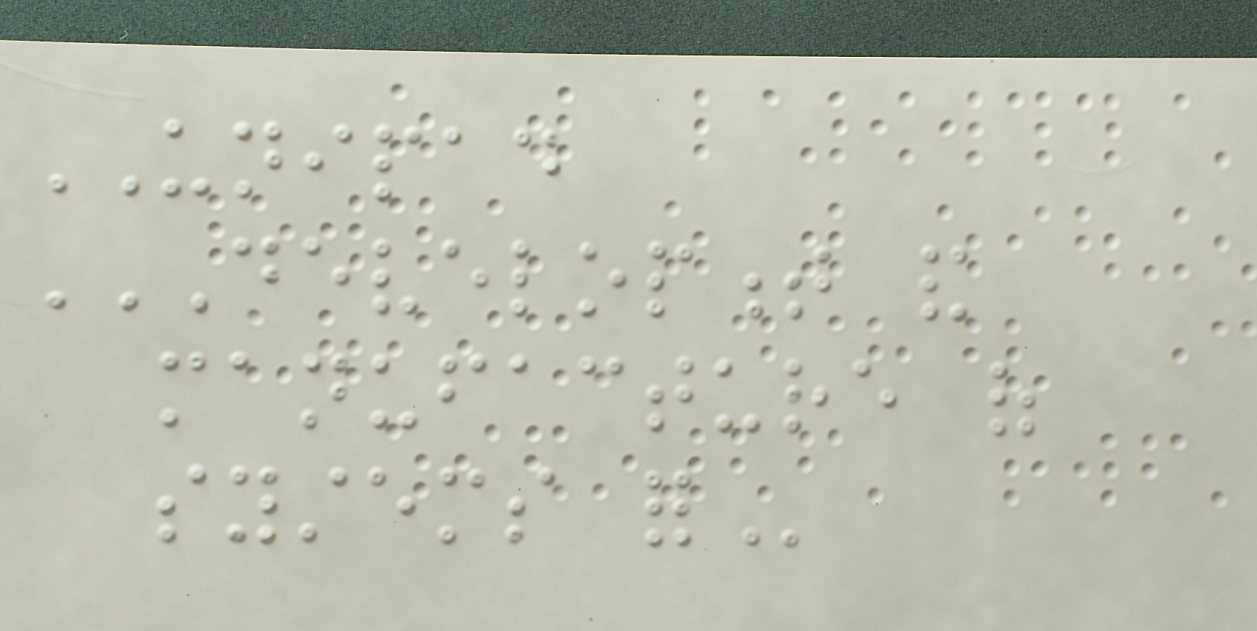UNIPAD
DEVELOPMENT AND
MANUFACTURE OF
SYSTEMS FOR
